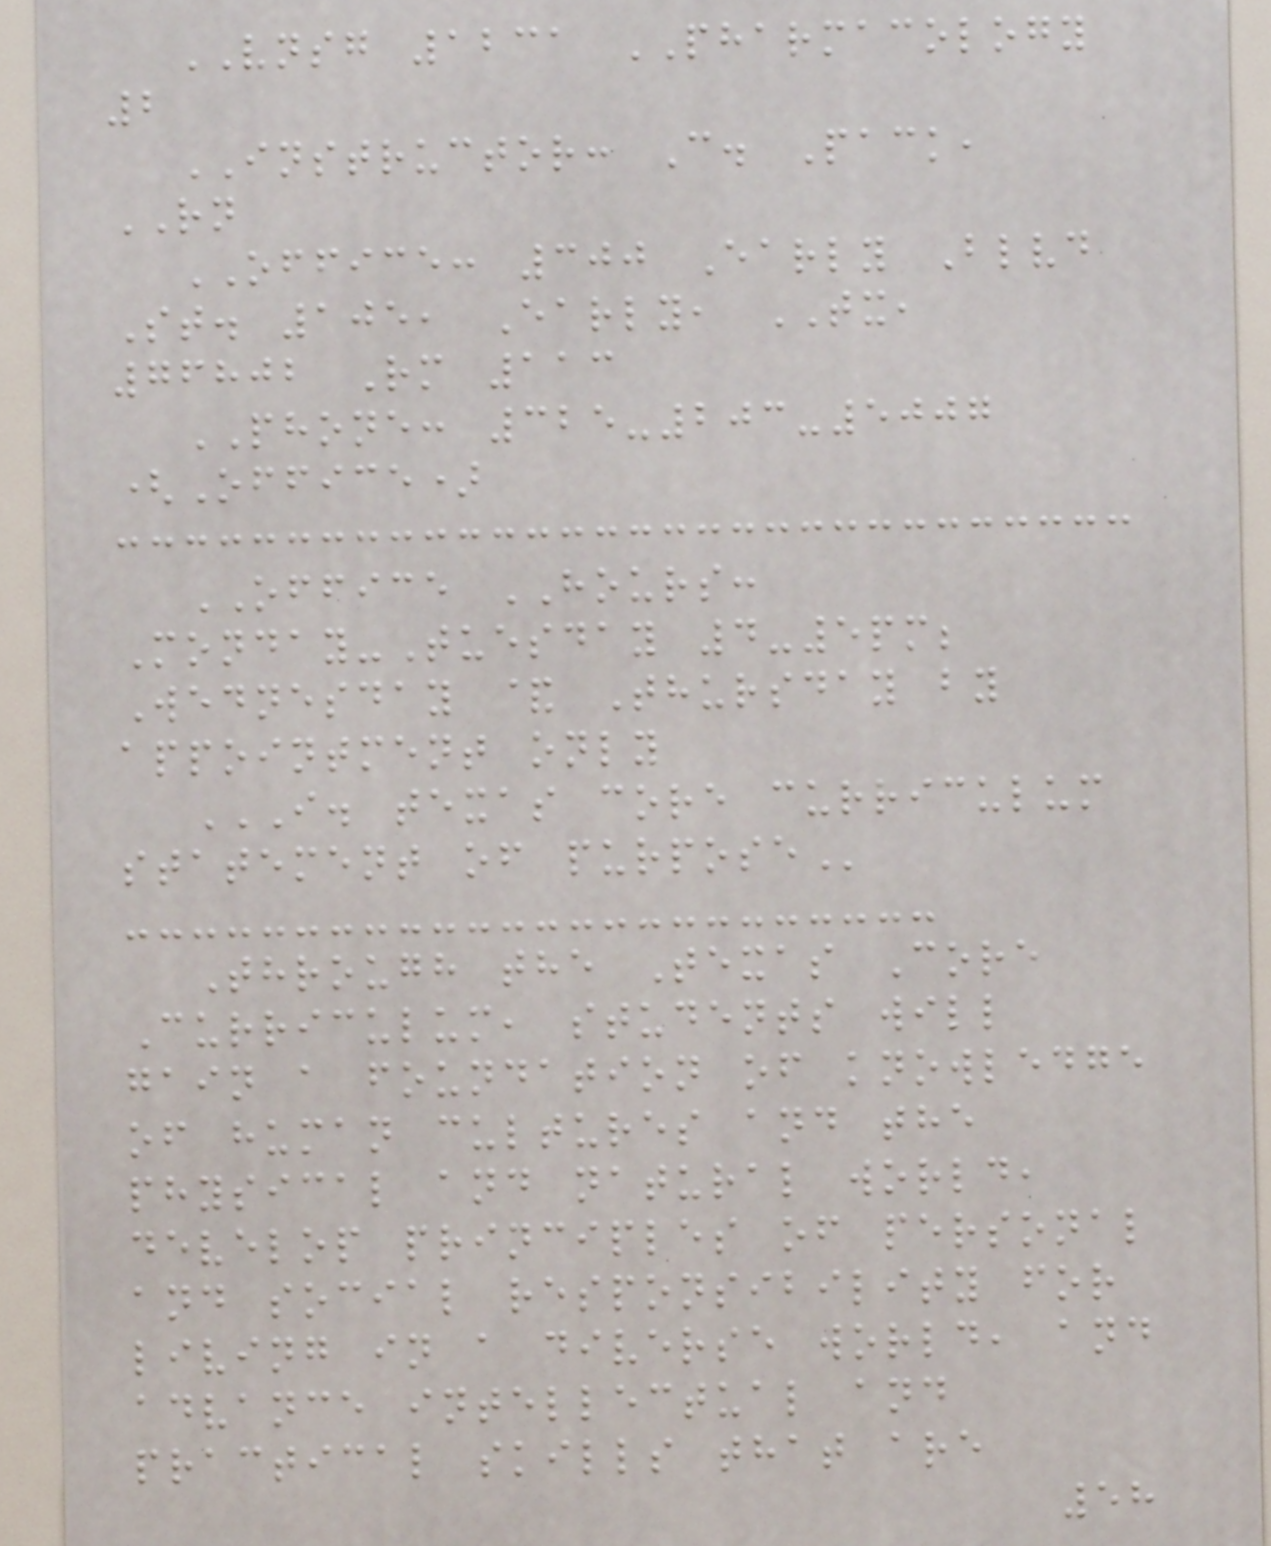VNSG 1231 PHARMACOLOGY
2
INSTRUCTOR: C. Pack,
RN
OFFICE: 300 Early Blvd
St. 105, Early, TX,
76802 Rm 113
PHONE: 325-203-5007
(Office)
OFFICE HOURS:
Monday-Tuesday 4-5pm;
Wednesday & Thursday by
appointment only
I. TEXAS CORE CURRICULUM
STATEMENT OF PURPOSE
Through the Texas Core
Curriculum, students will
gain a foundation of knowledge
of human cultures and the
physical and natural world,
develop principles of personal
and social responsibility for
living in a diverse world, and
advance intellectual and
practical skills that are
58
